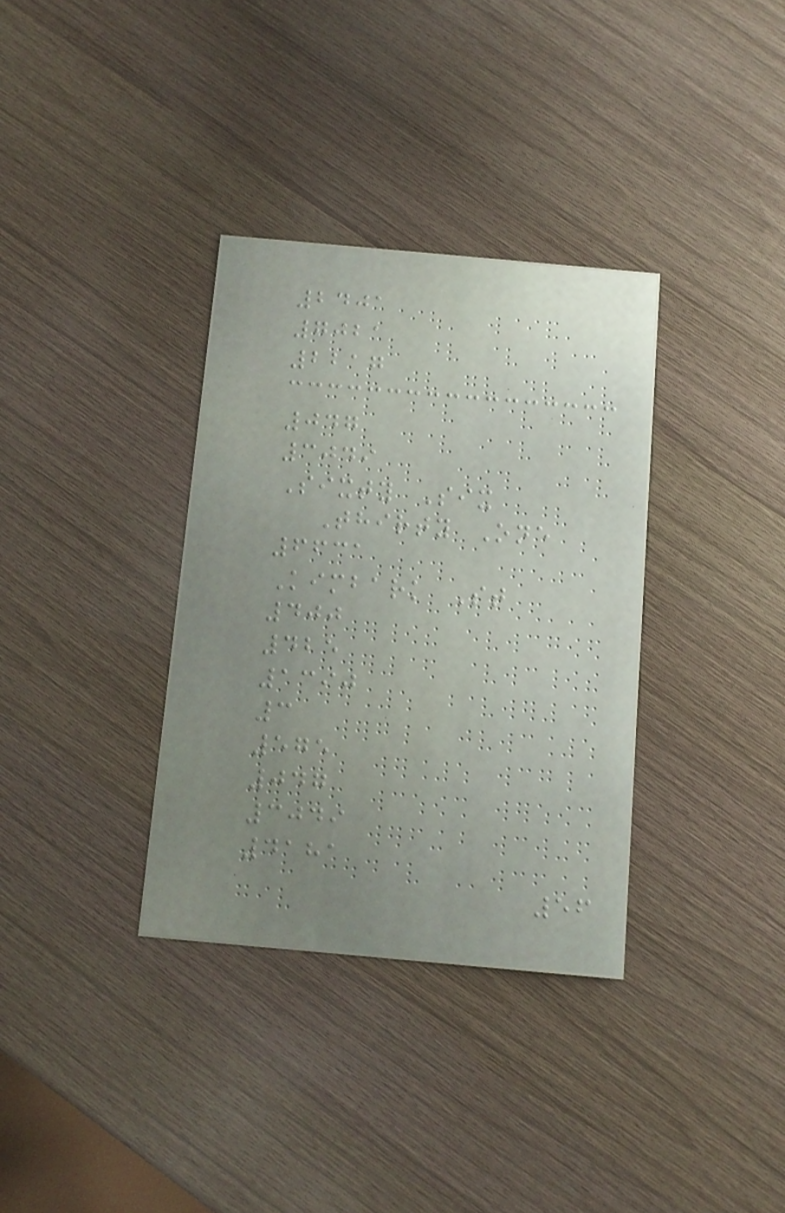2401
7021
2217
047
3049
Sixty Six
Thirty One
6631
Kimbark St
400
425
1390
3
575
047
3049
4181
56
